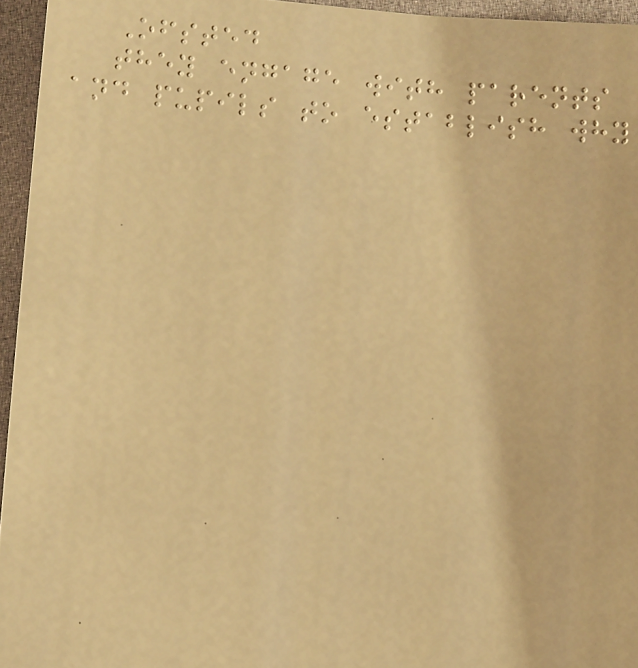Ofsted
they engage with parents
and pupils to establish why
